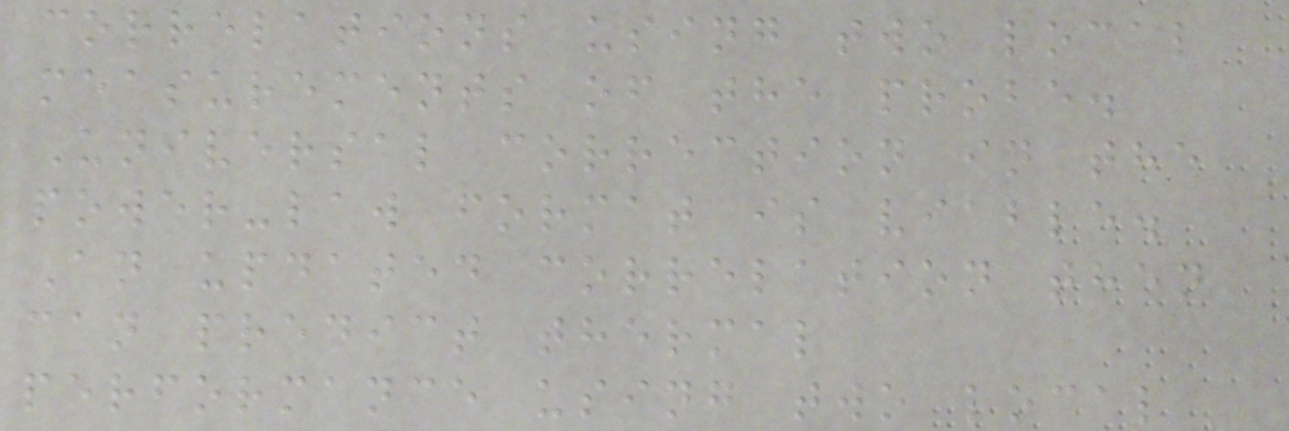correlations using two local
measurements of the probe.
Universal correction in the
power-law format is viable.
An updated correlation then
can predict thermal
performance using two local
